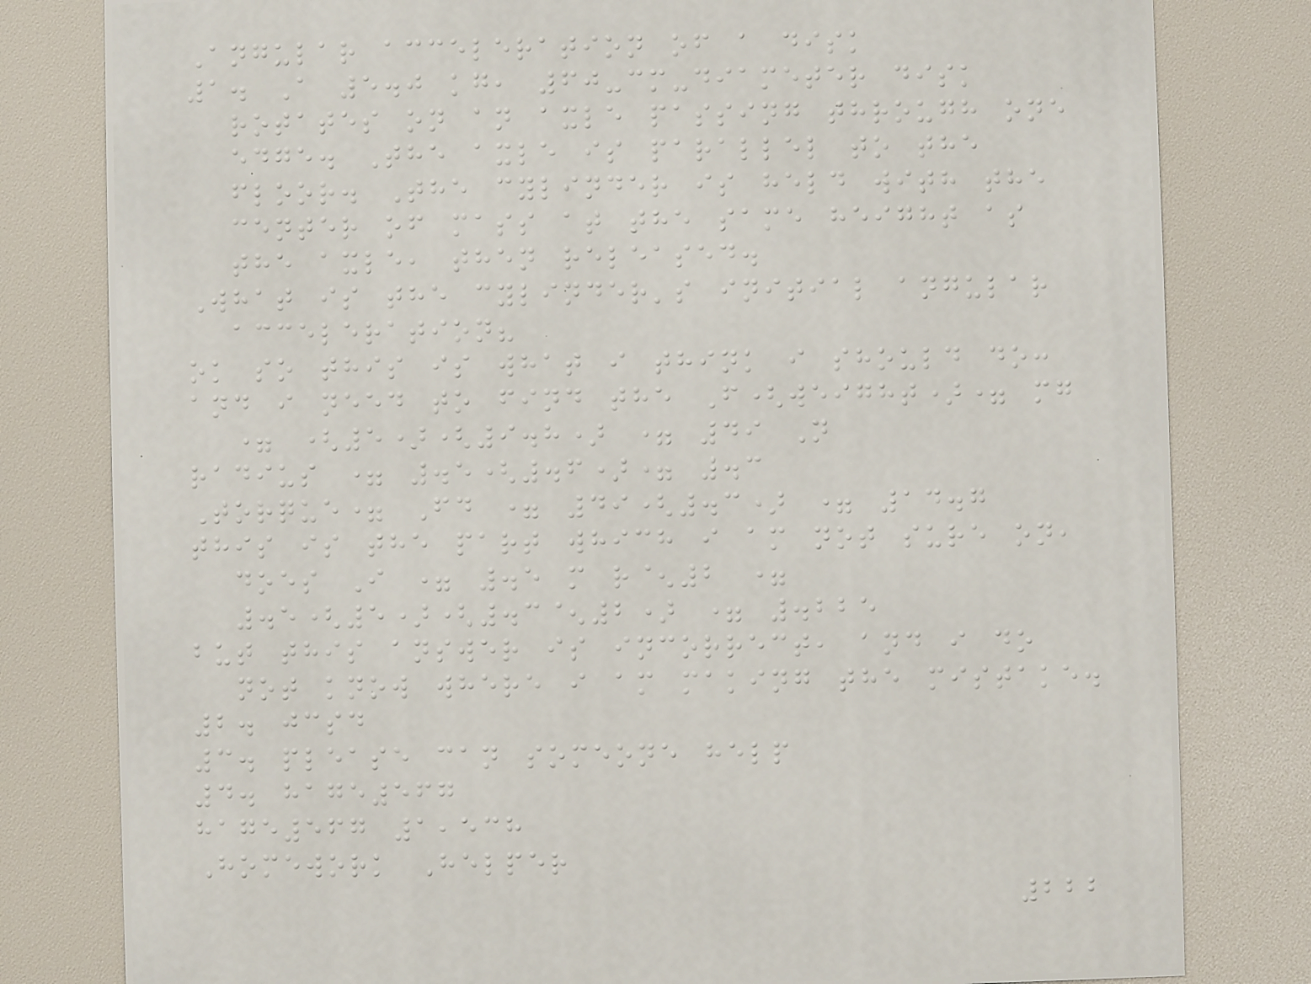Angular acceleration of a disk
1. A 5.0 kg, 60-cm-diameter disk
rotates on an axle passing through one
edge. The axle is parallel to the
floor. The cylinder is held with the
center of mass at the same height as
the axle, then released.
What is the cylinder's initial angular
acceleration?
ok so this is what i think i should do:
and i need to find the F(weight)= mg
= (5)(9.8) = 49 N
radius = .5(.6)= .3
Torque= Fd = 49(.3) = 14.7
this is the part which i am not sure on,
does I = .5 m r^2 =
.5(5)(.3^2) = .225
but this answer is incorrect, and i do
not know where i am making the mistake.
2. jcsd
3. please can someone help
4. hage567
hage567 1,538
Homework Helper
222
